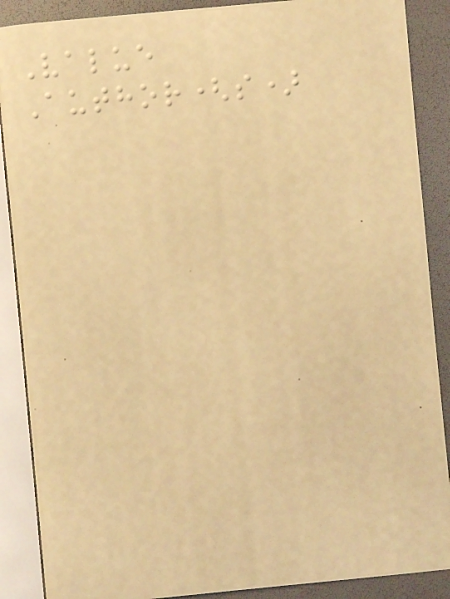Value
Author(s)
